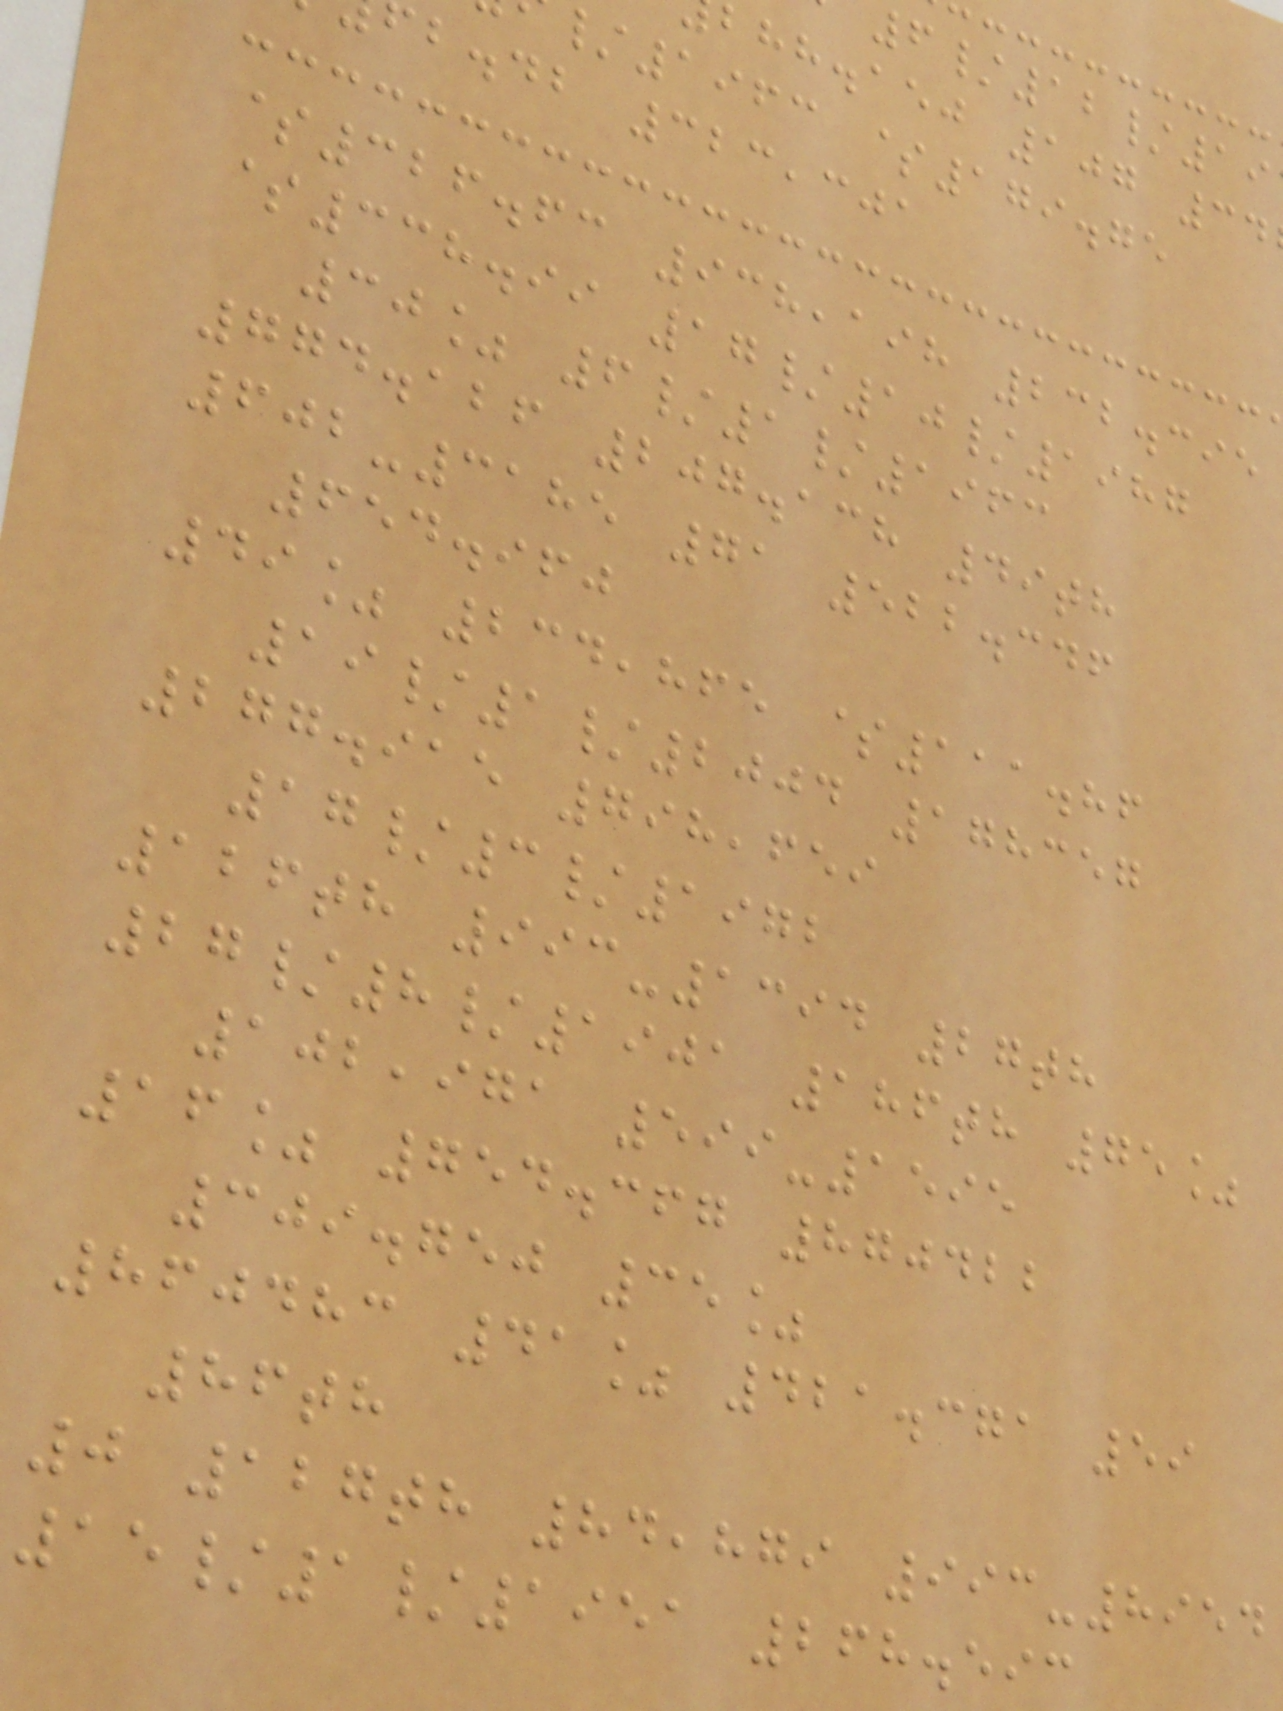6/12/19
bhh.aej 107 34
/1963 $179.75
b.db 323,301
$326.63 938,198 232.395
$338.99 17/10/1987
30% 6/1/1963
774.126 207.138 49th
602-3185 71 522.346
654.960
49% 234,865 $111.86
19/1/2004 178357
277.915 798,659
17/3/1972
126th 993-1394 27th
27/8/1901 186th 75%
102,971 599-1595
16% 754.367 870422
309.750 35%
860483 41% 421.371 59
86th
0 127th 84,879 993-8954
15/1/1951 268.593
